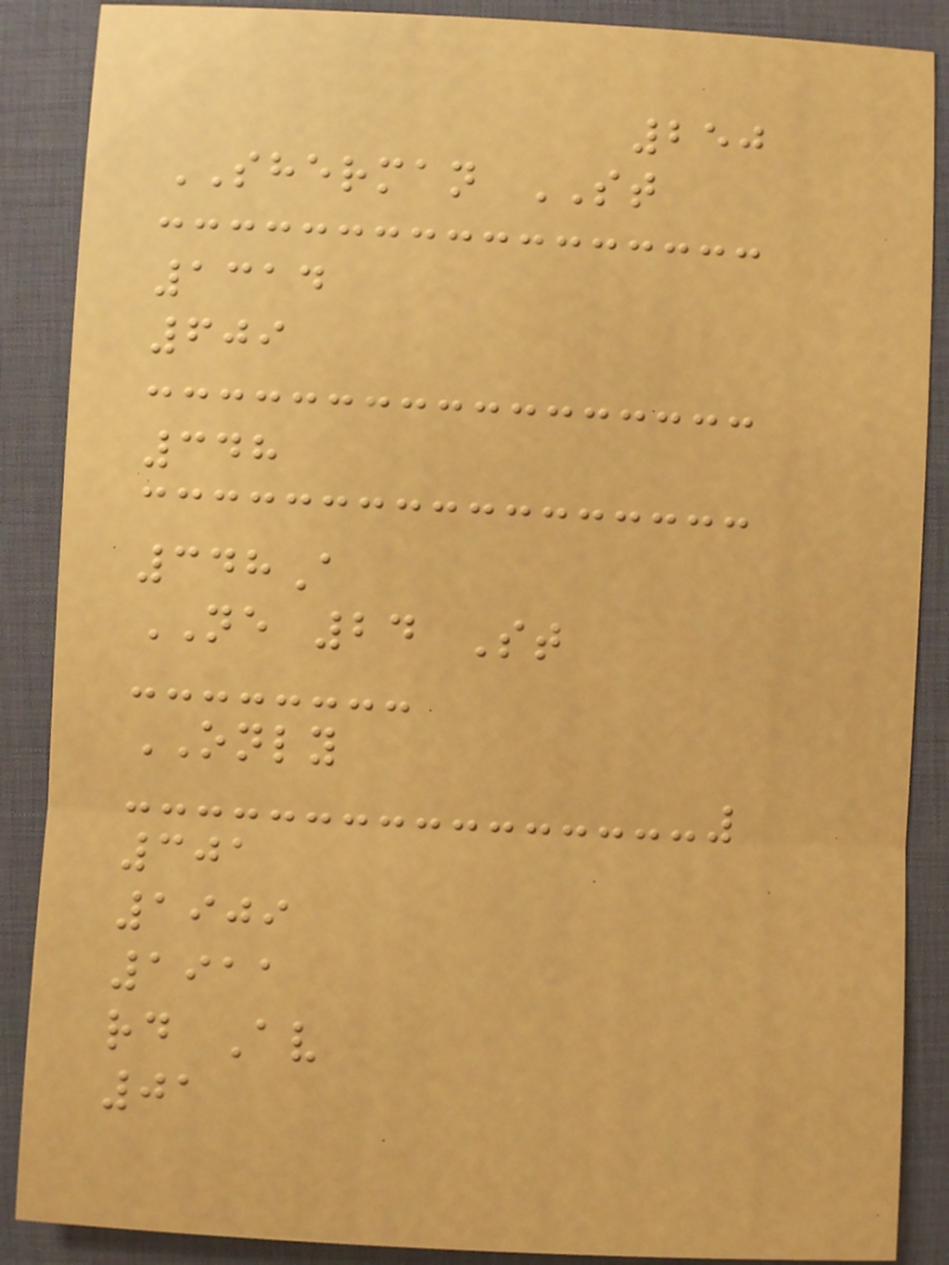250
SHERMAN ST
1314
609
348
348A
NE 24 St
ONLY
301
1909
1911
rd Av
01
